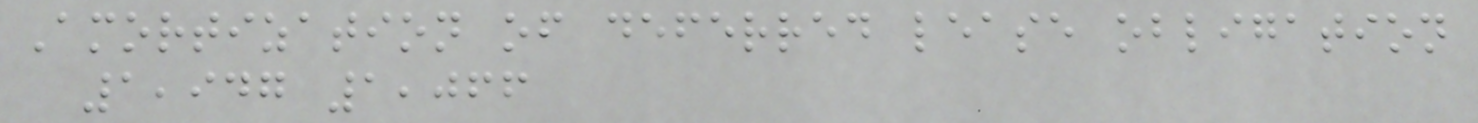Amortization of deferred lease obligation
1,947 1,066
